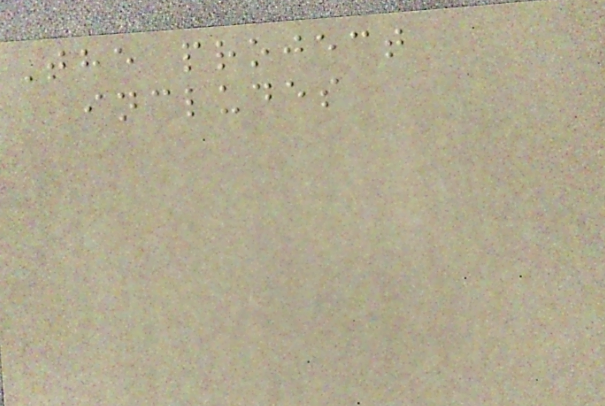The project
includes
